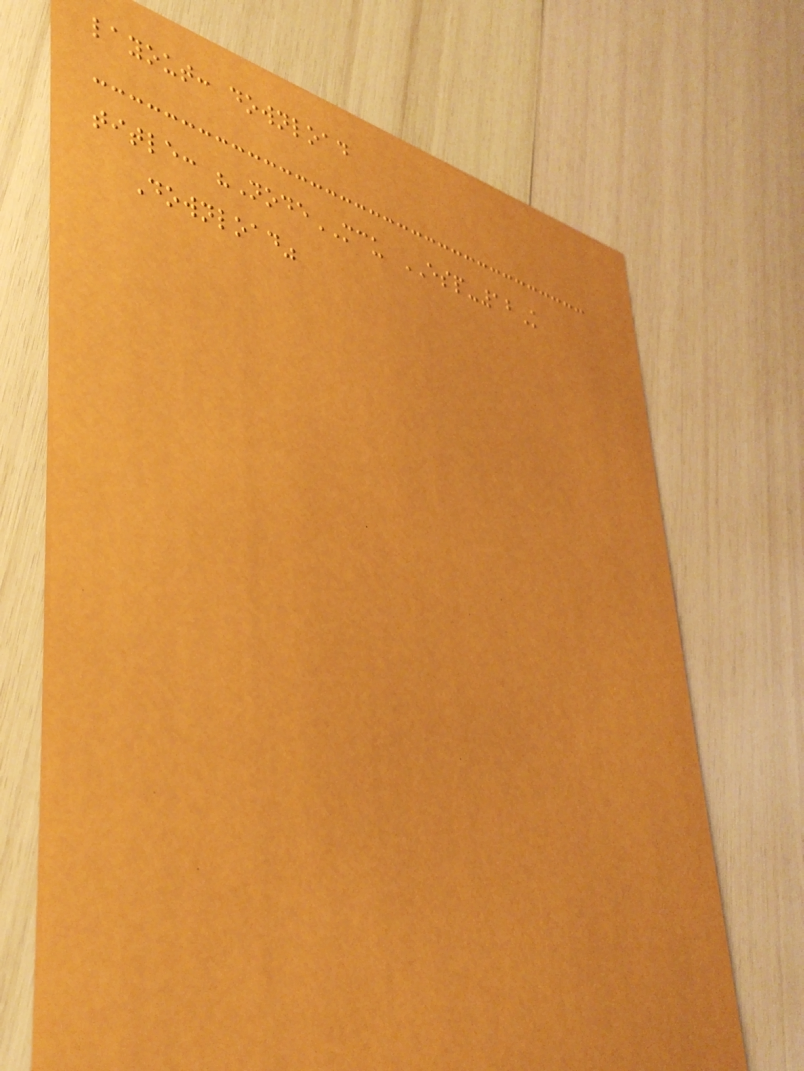layout: download
title: "NodeMCU ESP-12K
Download"
